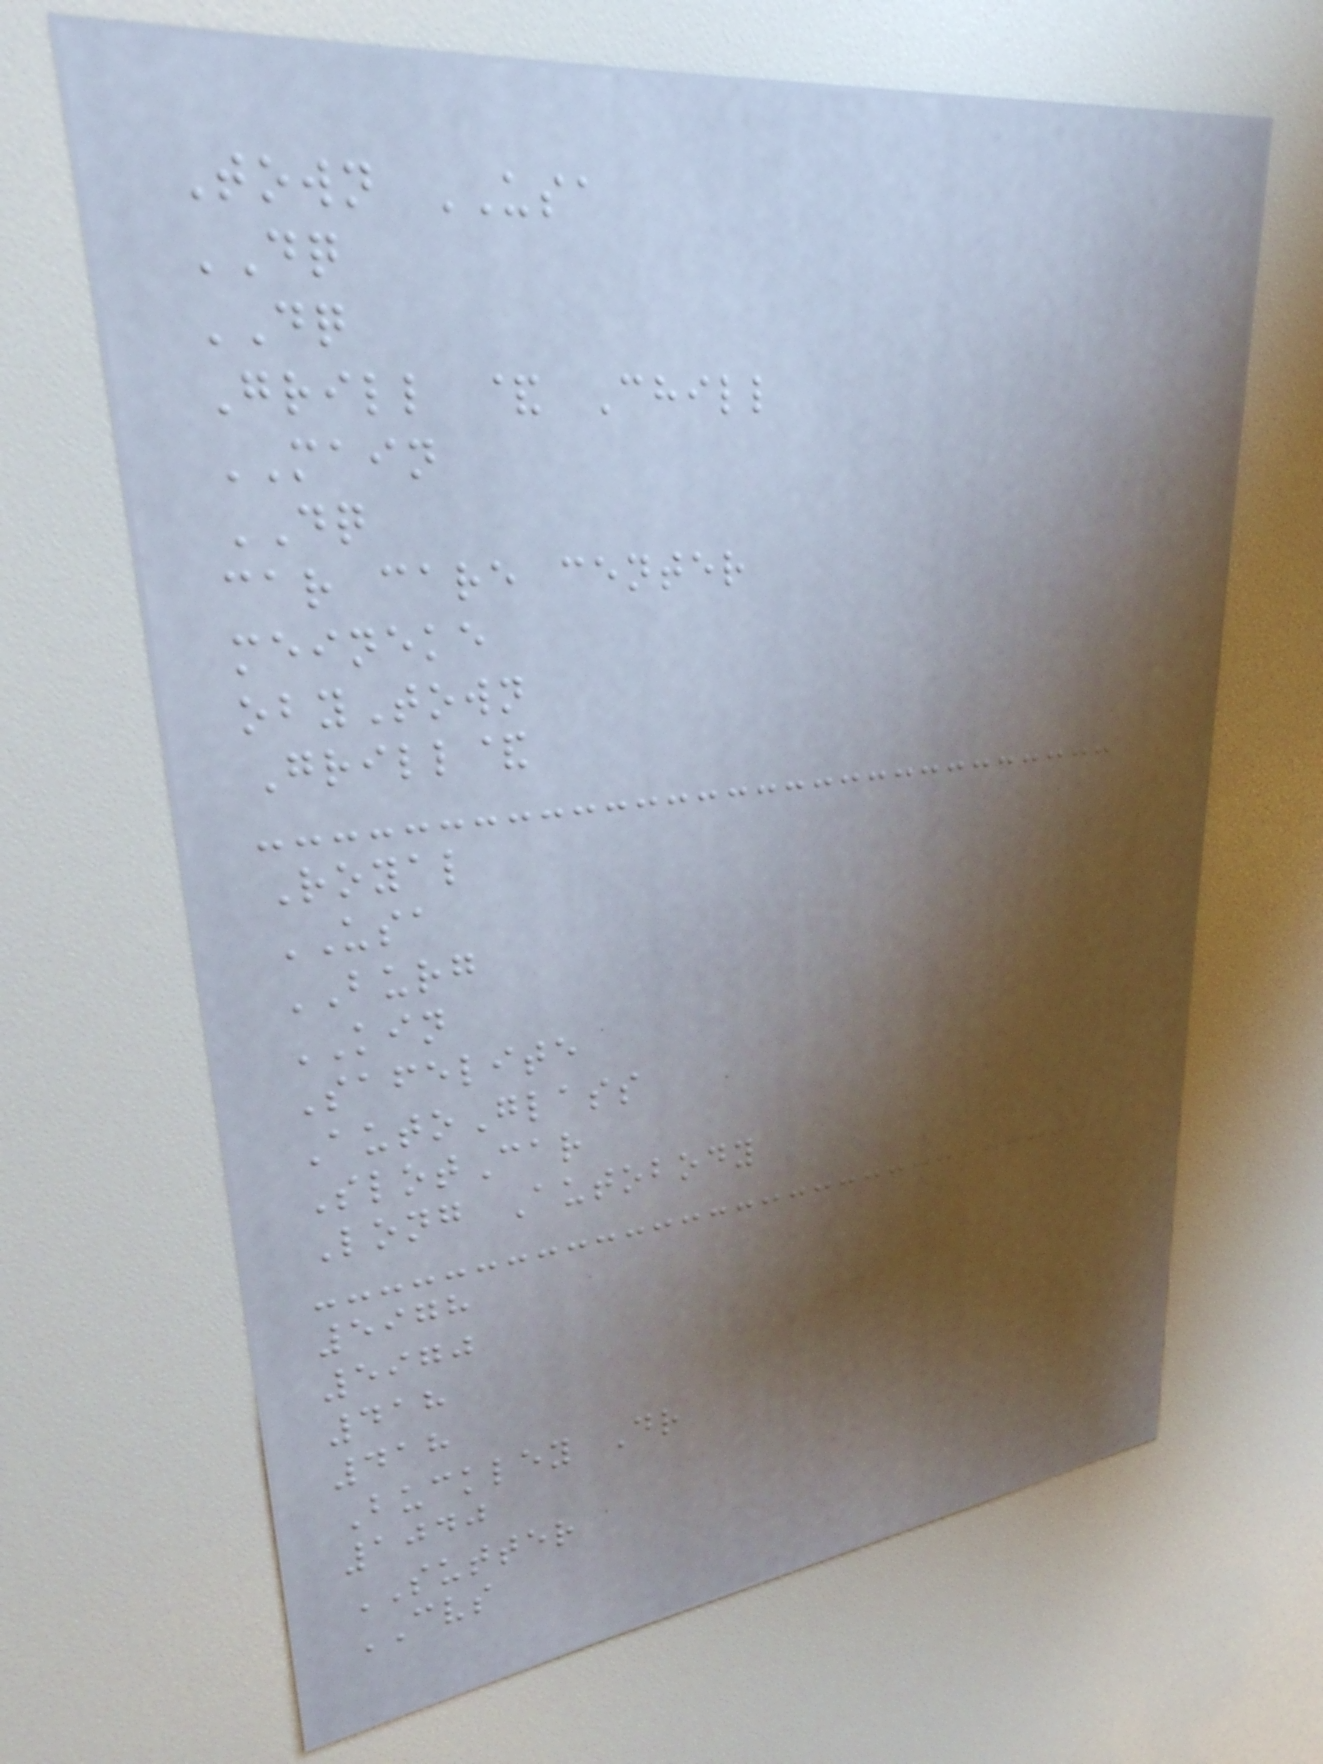Town USA
DQ
DQ
Grill & Chill
MAIN
DQ
car care center
meineke
obyTown
Grill&
Royal
USA
BURG
KIN
Safelite
AutoGlass
SlotCar
Long Autobody
5978
5970
418
418
Buckley Dr
1040
SUTTER
CVS
